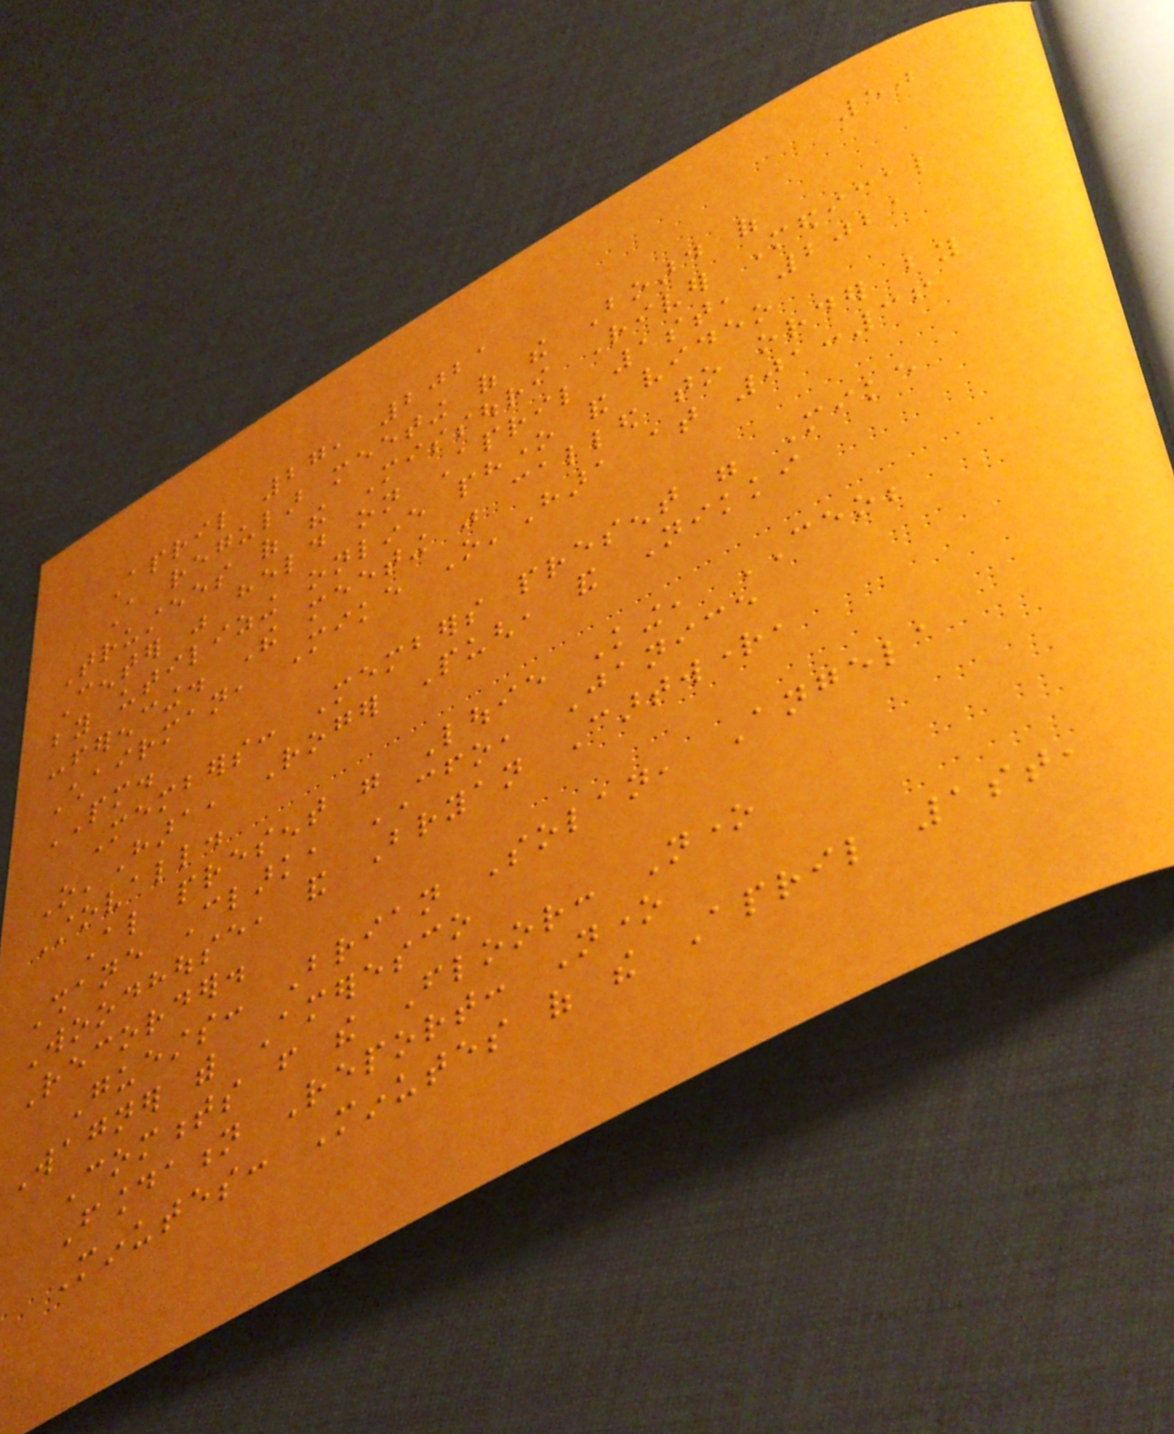50
April 27, 2021
A regular meeting of the Board of
Trustees of the Missouri River Medical
Center was held on April 1st, 2021
by utilizing online phone and video
conferencing. The meeting was called to order by
Chairman, Mike O'Hara at 01:36
PM.
Members: Members present were Mike
O'Hara, Roger Pugh, and Nikki
Stovall.
Also present were Louie King, CEO;
Shane Clark, CFO, Janice
Woodhouse, and Bryan Cartwright,
Recorder.
Guests: Brian Solan, Angela
Wagner with Ameresco
Comments from the Floor: None
Foundation Report: None
Minutes: Minutes of the April 1st,
